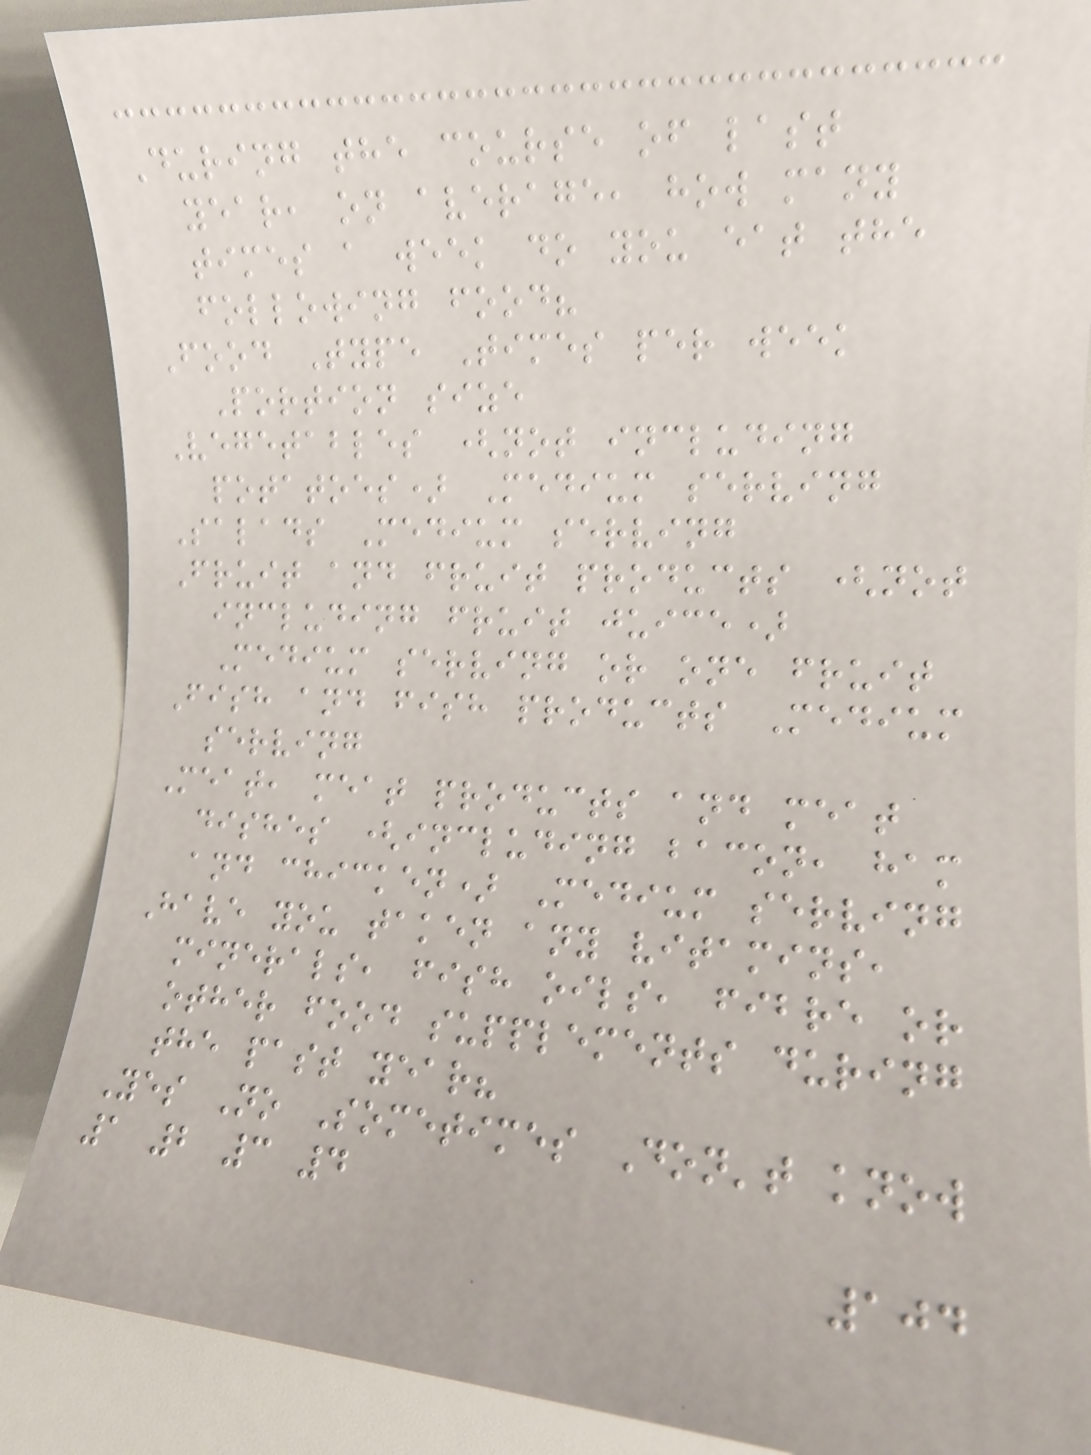During the course of last
year, on average, how many
times a week do you eat the
following food?
Food Type Times per week
Portion size
Vegetables (not including
potatoes) Medium serving
Salads Medium serving
Fruit and fruit products (not
including fruit juice)
Medium serving or one fruit
Fish and fish products Medium
serving
Meat, meat products and meat
dishes (including bacon, ham
and chicken) Medium serving
Have you taken any vitamins,
minerals, fish oils, fibre or
other food supplements during
the past year?
Yes No Sometimes Don't know
1 2 3 4
104
